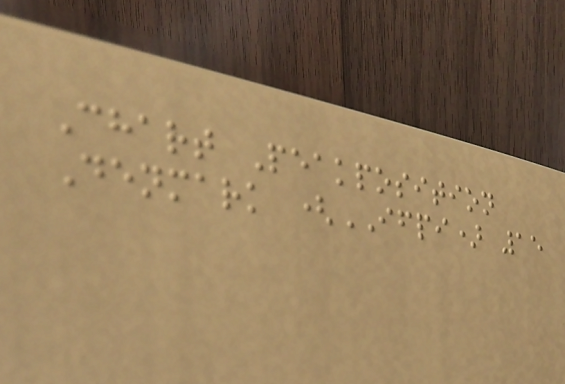Chart Peakposition
Denmark (IFPI) 15
